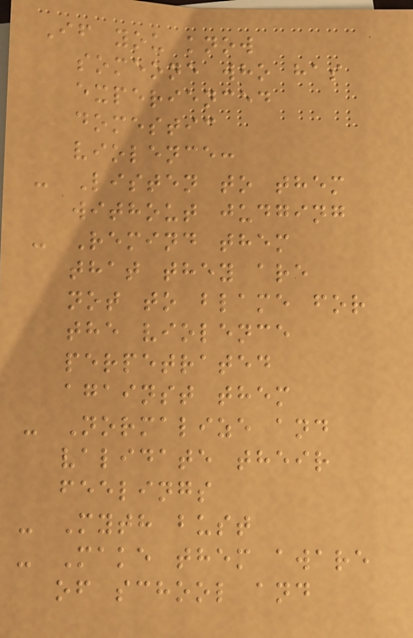If you know
someone who has
experienced
domestic
violence:
- Listen to them
without judging
- Remind them
that they are
not to blame for
the violence
perpetrated
against them
- Normalize and
validate their
feelings
- Myth bust
- Make them aware
of school and
